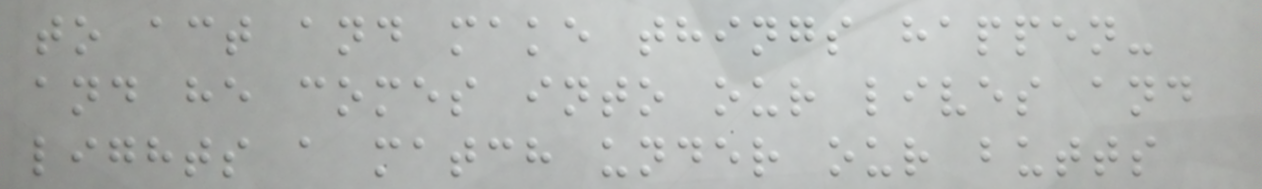to act and make things happen-
and he comes into our lives and
lights a match under our butts
